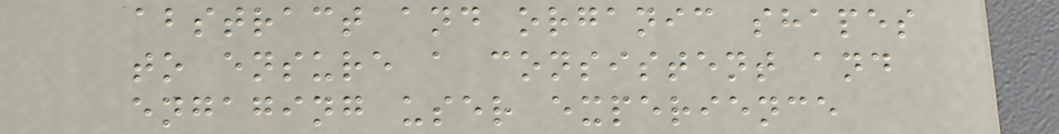abstract and organic shapes
to ensure a consistent and
engaging user experience
